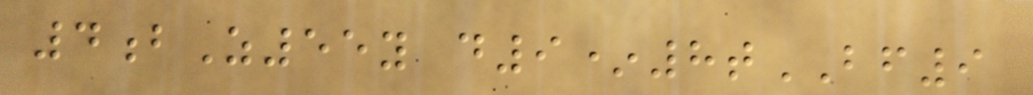4bZ55y d9*8tBF9
